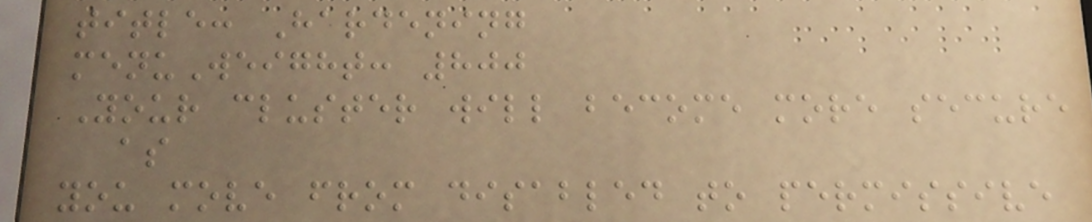title: Hardening
menuWeight: 800
Your cluster will become more secure
as
you move from disabled to permissive
